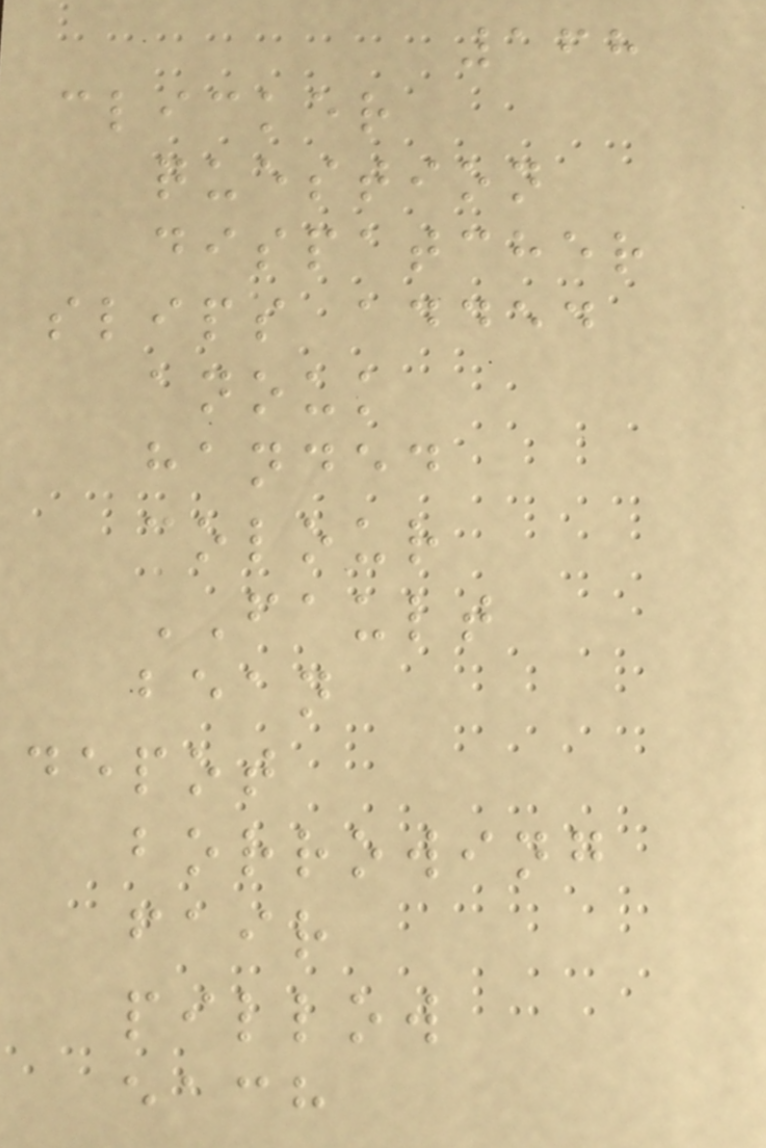168
clicker
question
dispatcher
slips added
anouk
handed
colour
FAULT
bean
depot
borrowing
fair
pillow
each
